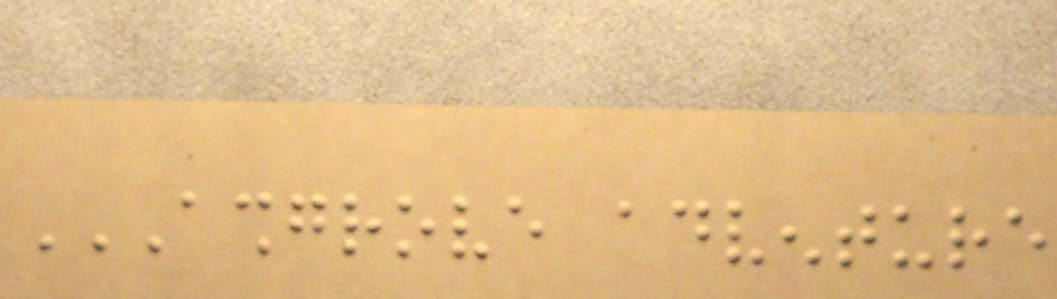ASHGROVE ADVENTURE
